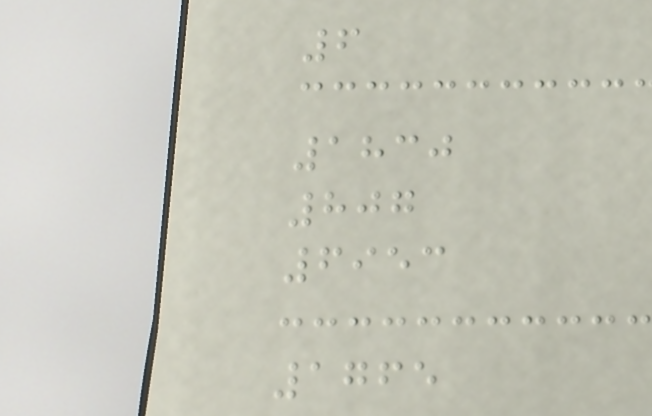6
1830
807
6953
1765
